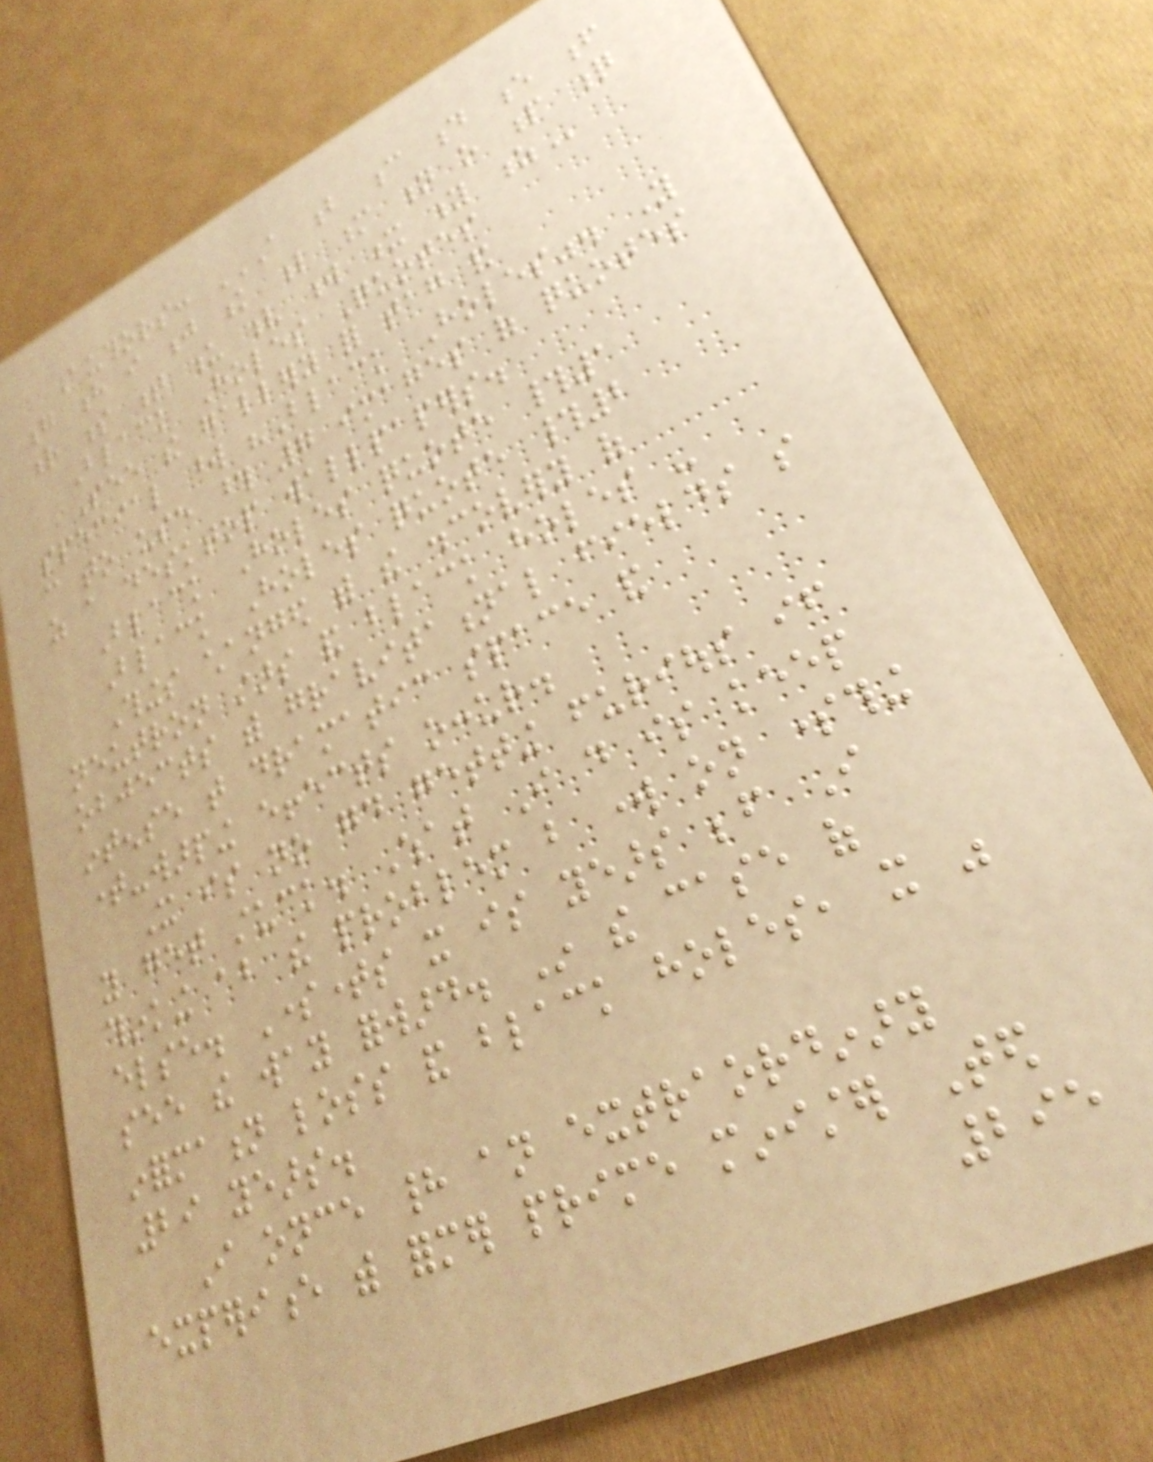Authors: A B C D E F
G H I J K L M N O P Q
R S T U V W X Y Z
Black Holes Quotes
See the gallery for tag and
special word "Black Holes". You
can to use those 7 images of quotes
as a desktop wallpapers.
Black Holes quote #1
Black Holes quote #2
Things changed with the discovery of
neutron stars and black holes -
objects with gravitational fields so
intense that dramatic space and
time-warping effects occur.
It is no good getting furious if
you get stuck. What I do is keep
thinking about the problem but work on something
else. Sometimes it is years before I
see the way forward. In the case of
information loss and black holes, it was
29 years.
I once had an extraordinary
experience with former prime minister Ted
295
